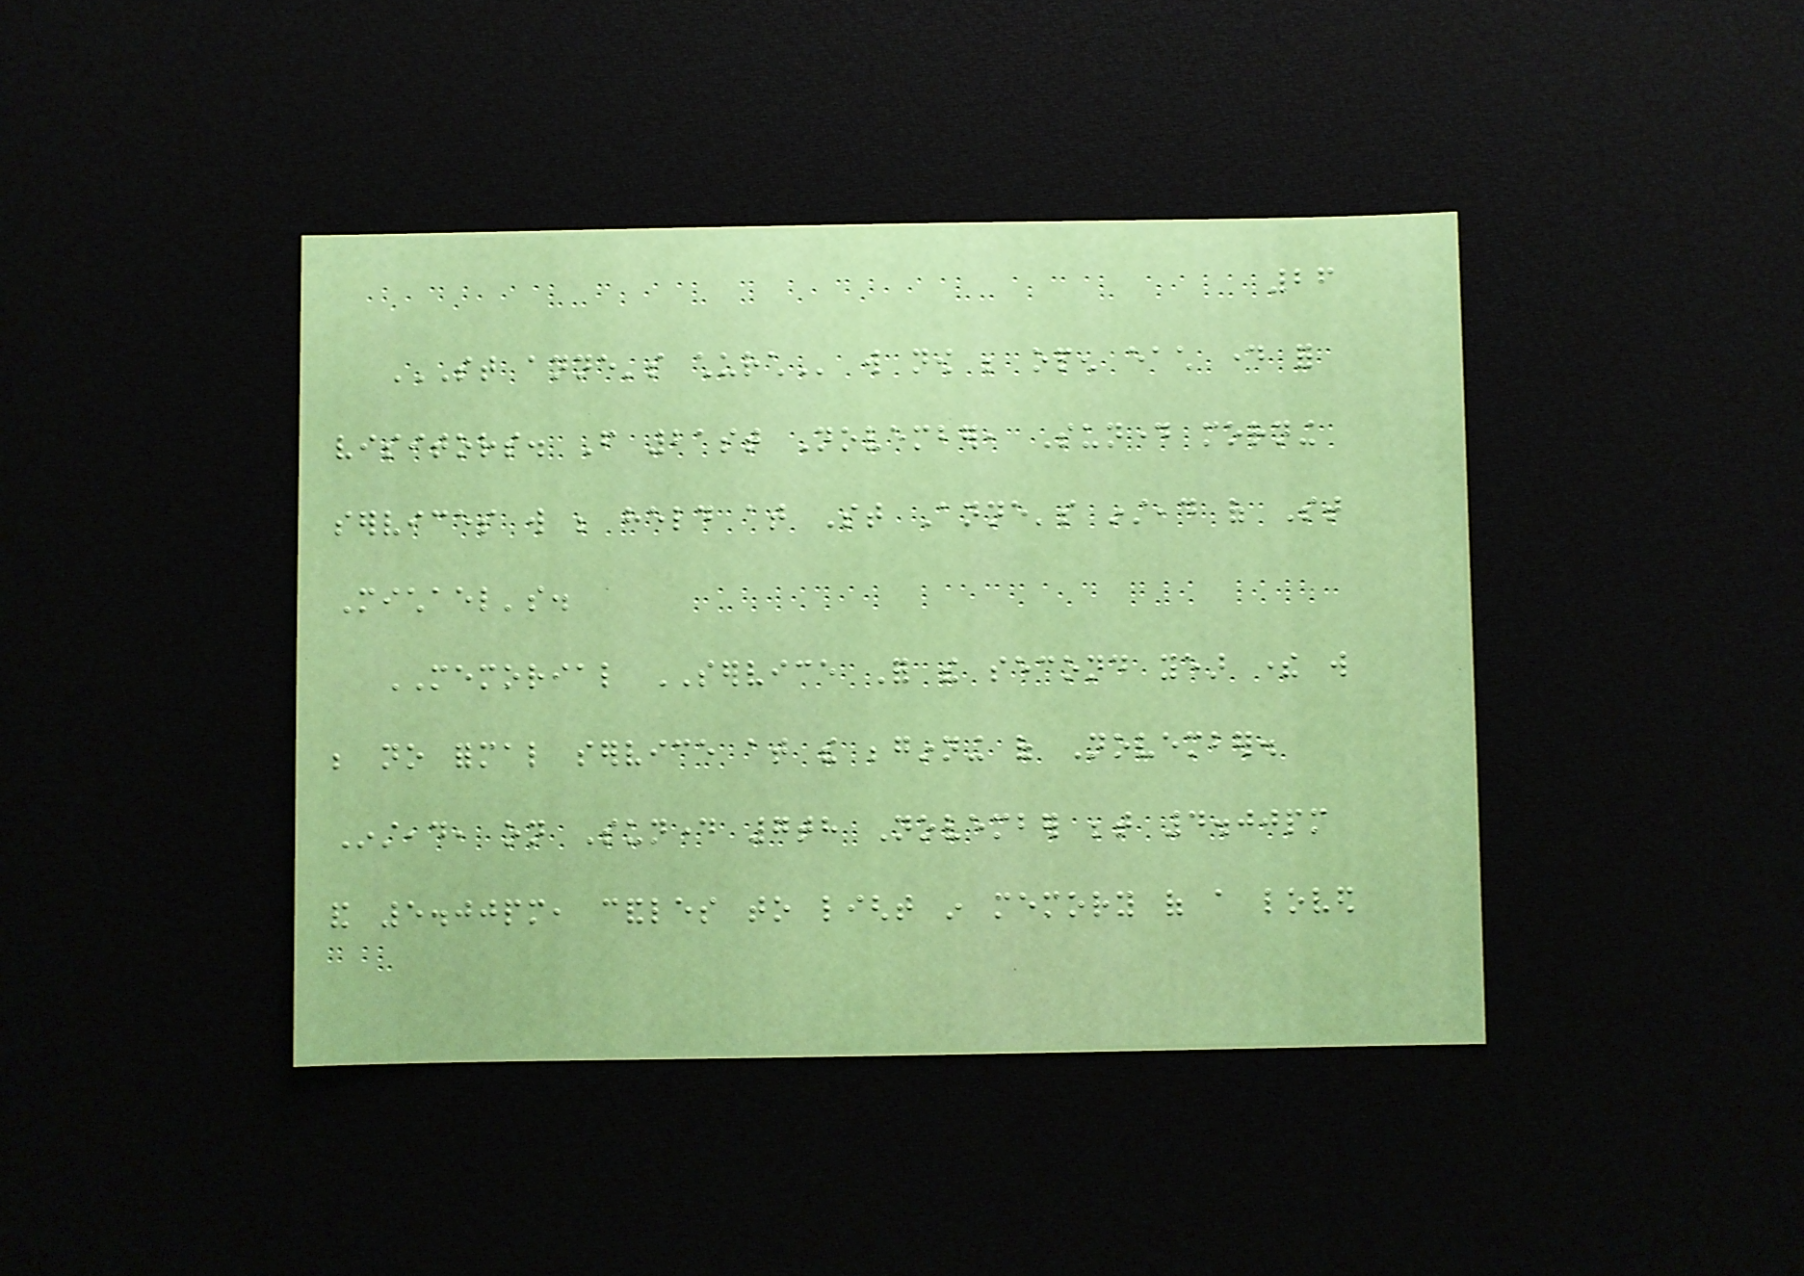26
ST ANNE'S CHURCH will now be open each day for
visitors. From 21st November, Sunday morning
services will be held at St Anne's instead of St
Michael's.
MEMORIAL SERVICE For the second year there will
be no formal service at the beginning of November.
Instead, on Sunday 7th November between 4.00pm
and 5.00pm, candles to light in memory of a loved
